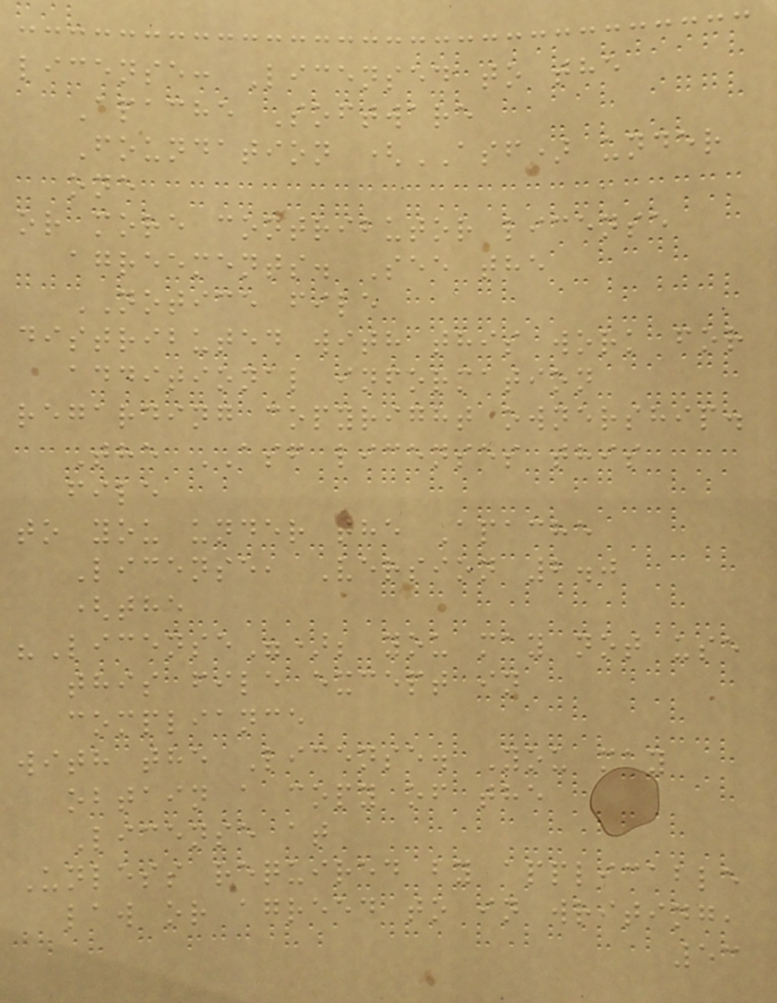license: Licensed to the
Apache Software
Foundation (ASF) under
one
or more contributor license
agreements. See the
NOTICE file
distributed with this work for
additional information
regarding copyright ownership.
The ASF licenses this
file
to you under the Apache
License, Version 2.0
(the
"License"); you may not use
this file except in
compliance
with the License. You may
obtain a copy of the
License at
Unless required by applicable
law or agreed to in writing,
53
